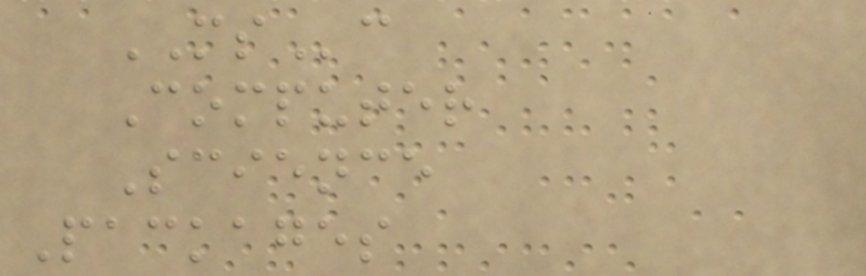MSc
Computer
Science
Packages
